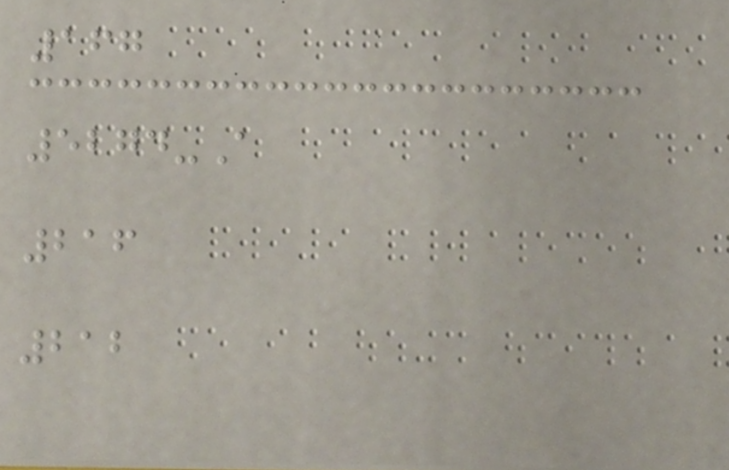167
5274-A
216
212
